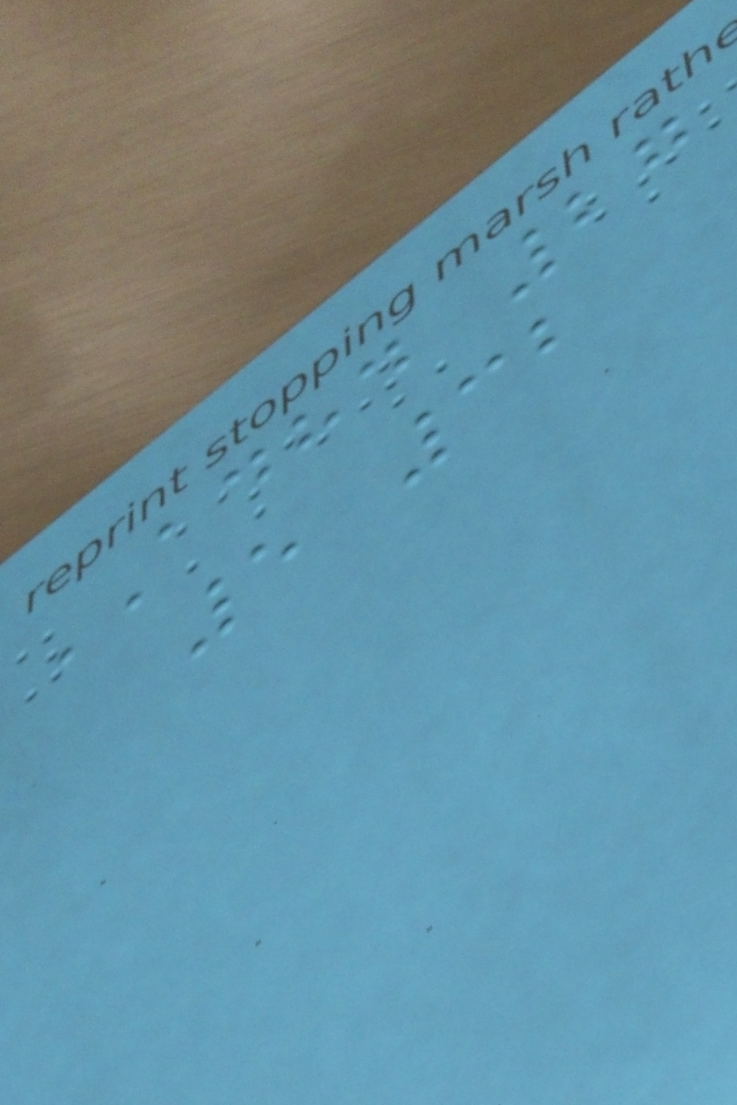ADHD 27
5 32
